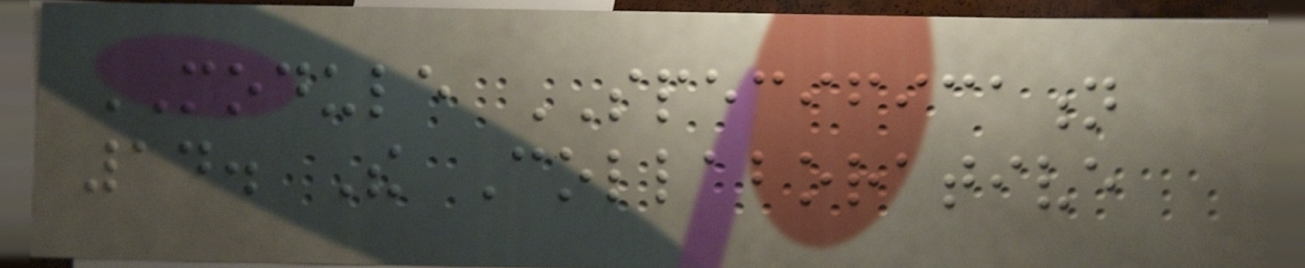MODULE SPECIFICATION
14. The Collaborative
